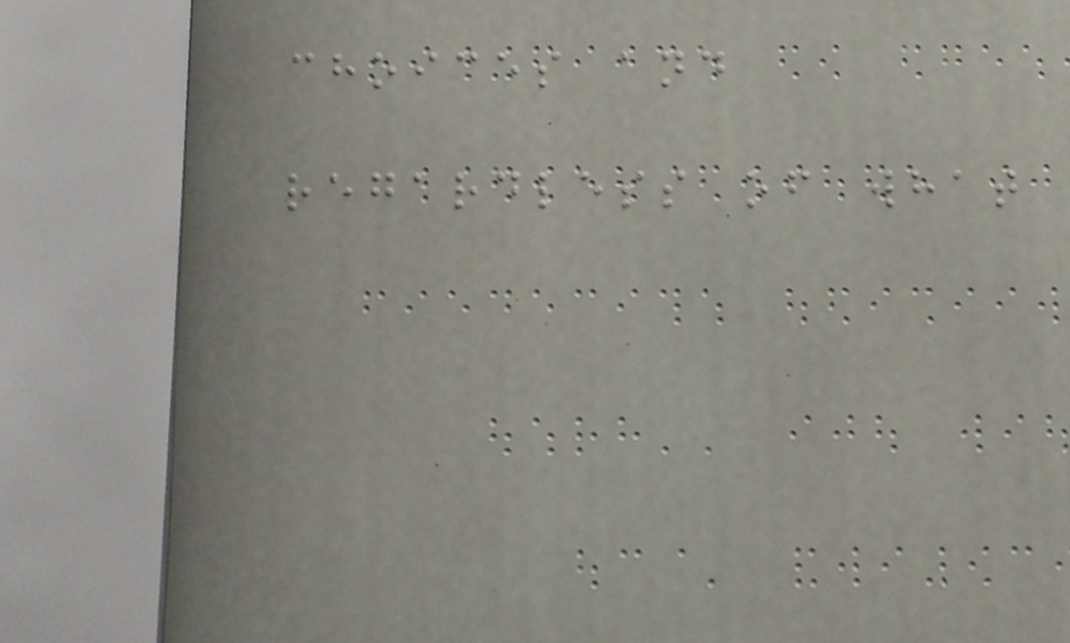choices and
regardless of what
